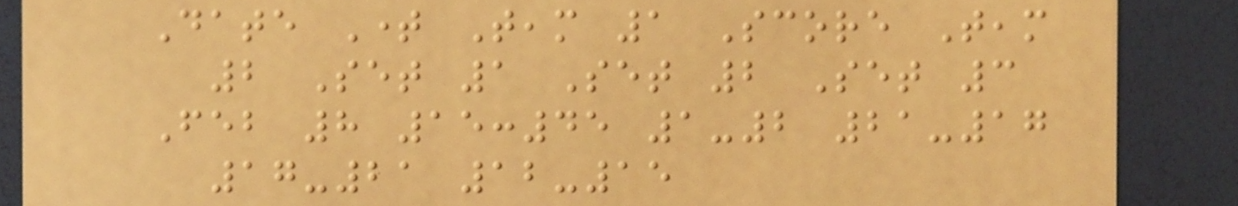Date Time Team 1 Score Team
2 Set 1 Set 2 Set 3
Feb 8 15:45 1-2 21-17
17-21 12-15
